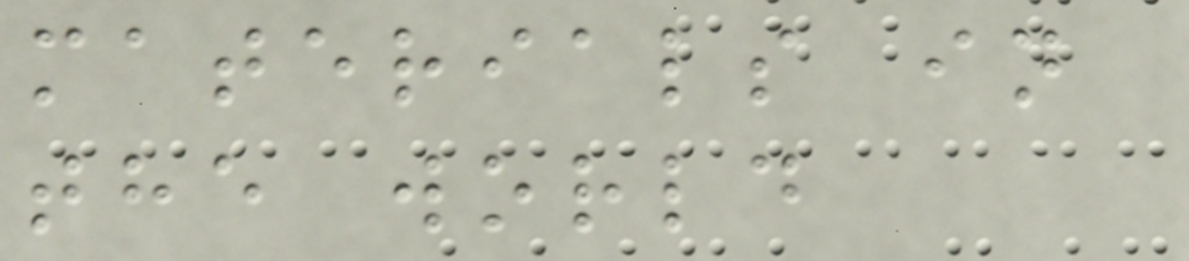materials in
the world
